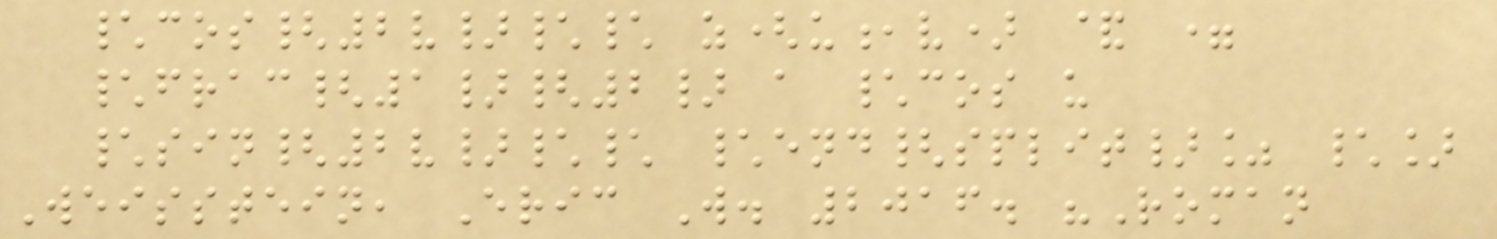\cos{2v}\\ z(u,v) & =
\frac{1}{2} a \cos u
\sin{2v}\\ \end{split}% \]
Weisstein, Eric W. 2016. "Roman
